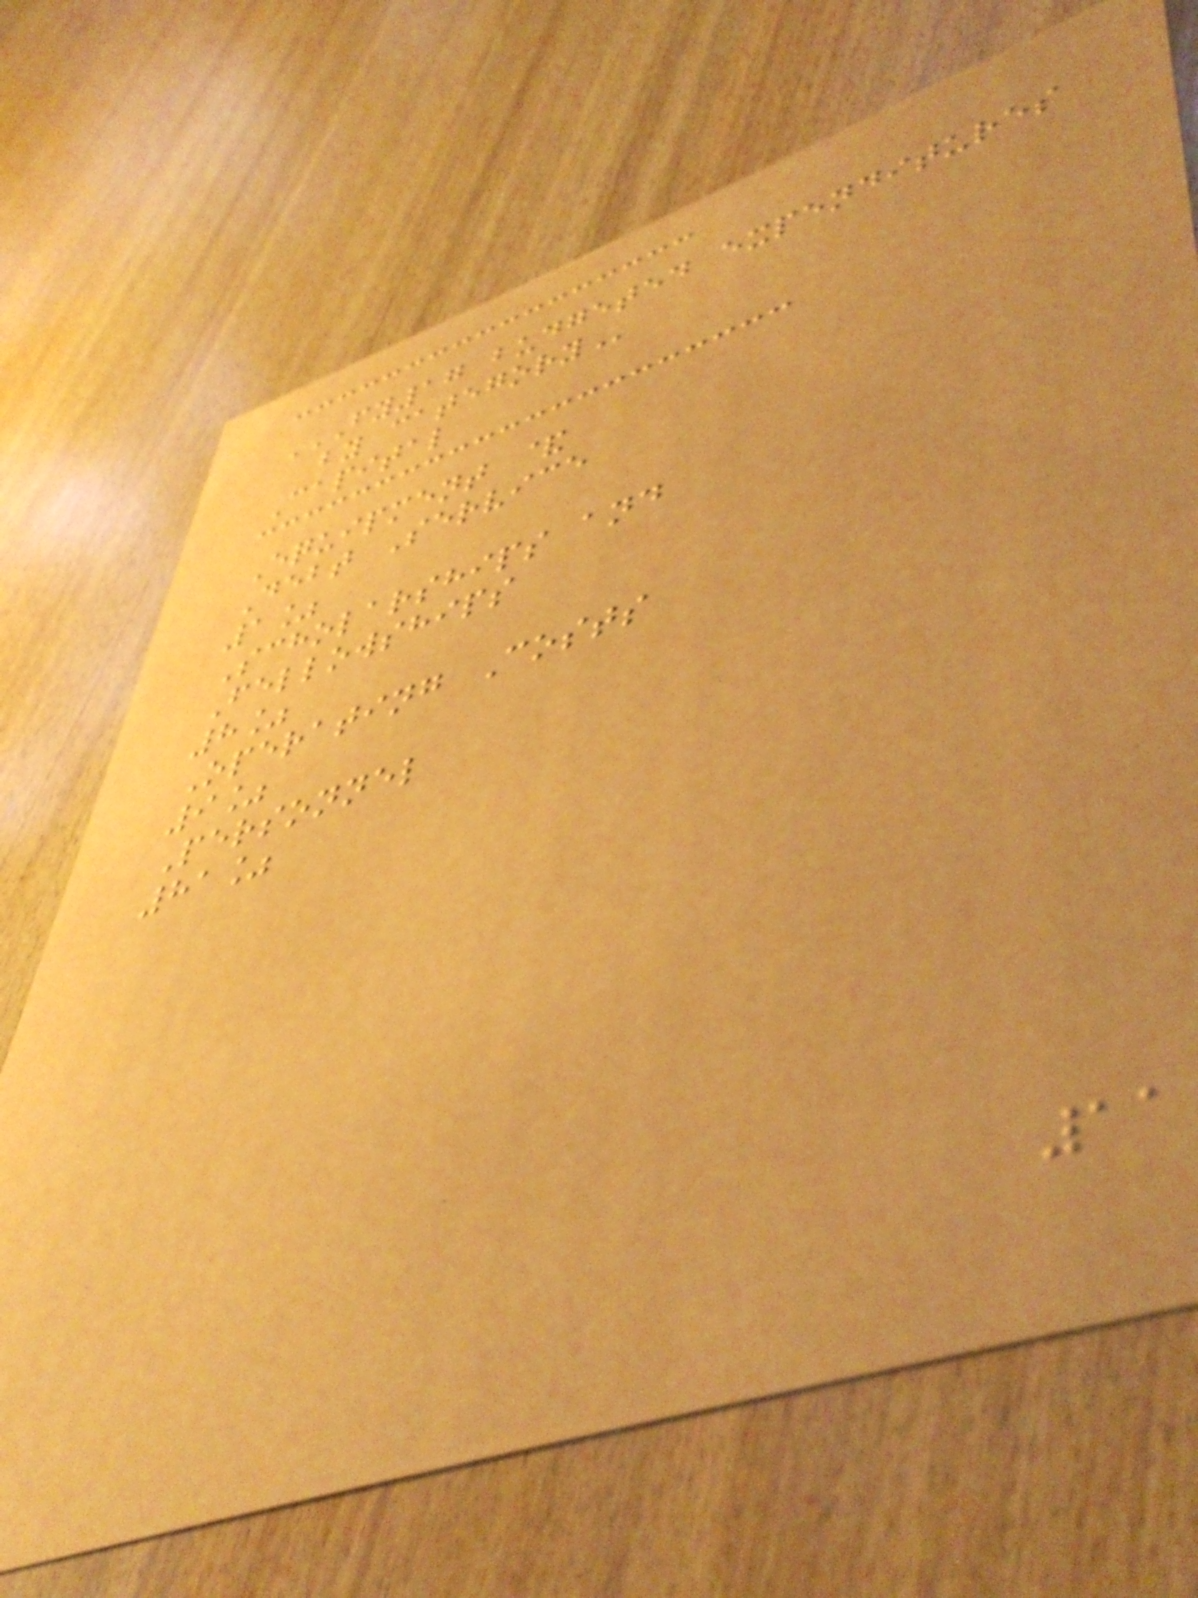FY17 BUDGETED EXPENDITURES
BY CATEGORY
Capital
Equipment &
Debt Service
1%
Scholarships and
Fellowships
8%
Operating Costs
9%
Personnel
81%
11
